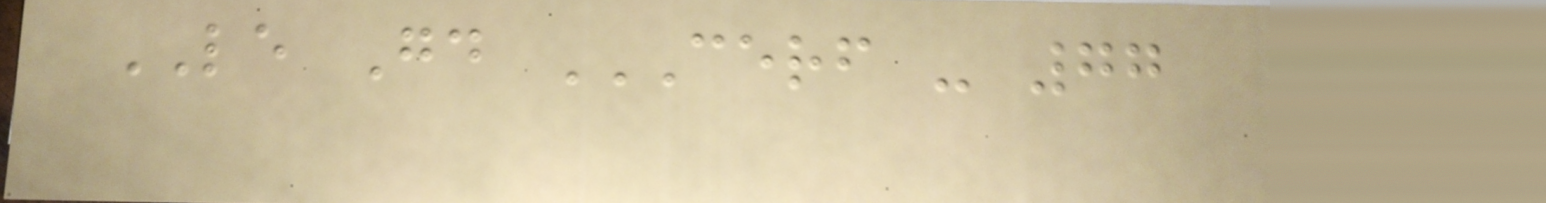LE Gd CERF - 77
